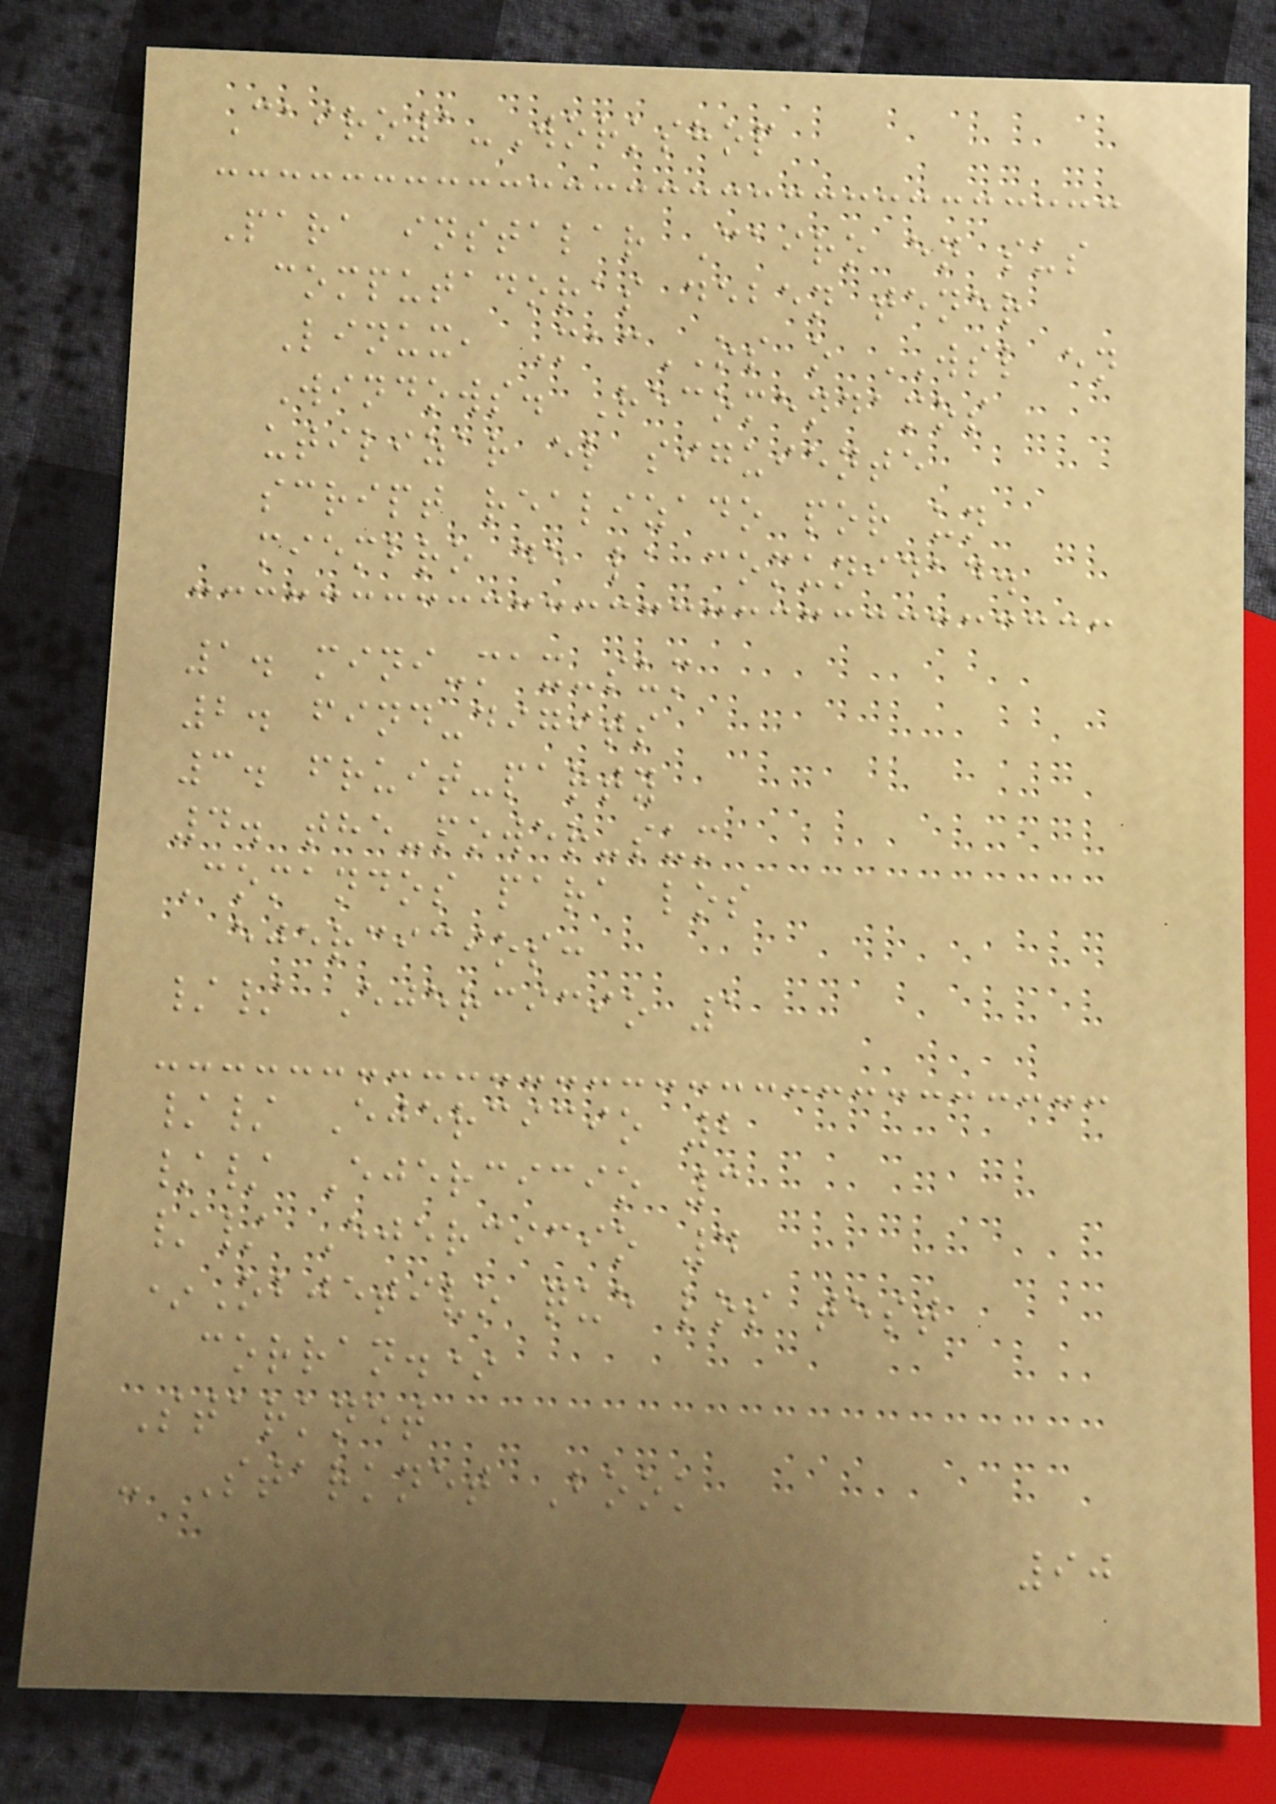Cairo1-Workshop
Para instalar Cairo en sus
computadoras deben tener
Linux, MacOS o WSL en
Windows. Recomendamos
utilizar el siguiente
script realizado por un
miembro de la comunidad.
1. mini-max-sum
2. find-digits
3. fruit-party
4. the-power-sum
Comandos para los
ejercicios:
// Ejercicio 1
// Ejercicio 2
// Ejercicio 3
// Ejercicio 4
*Objetivo que los test
corran.*
Starknet
- Starknet Book
90
